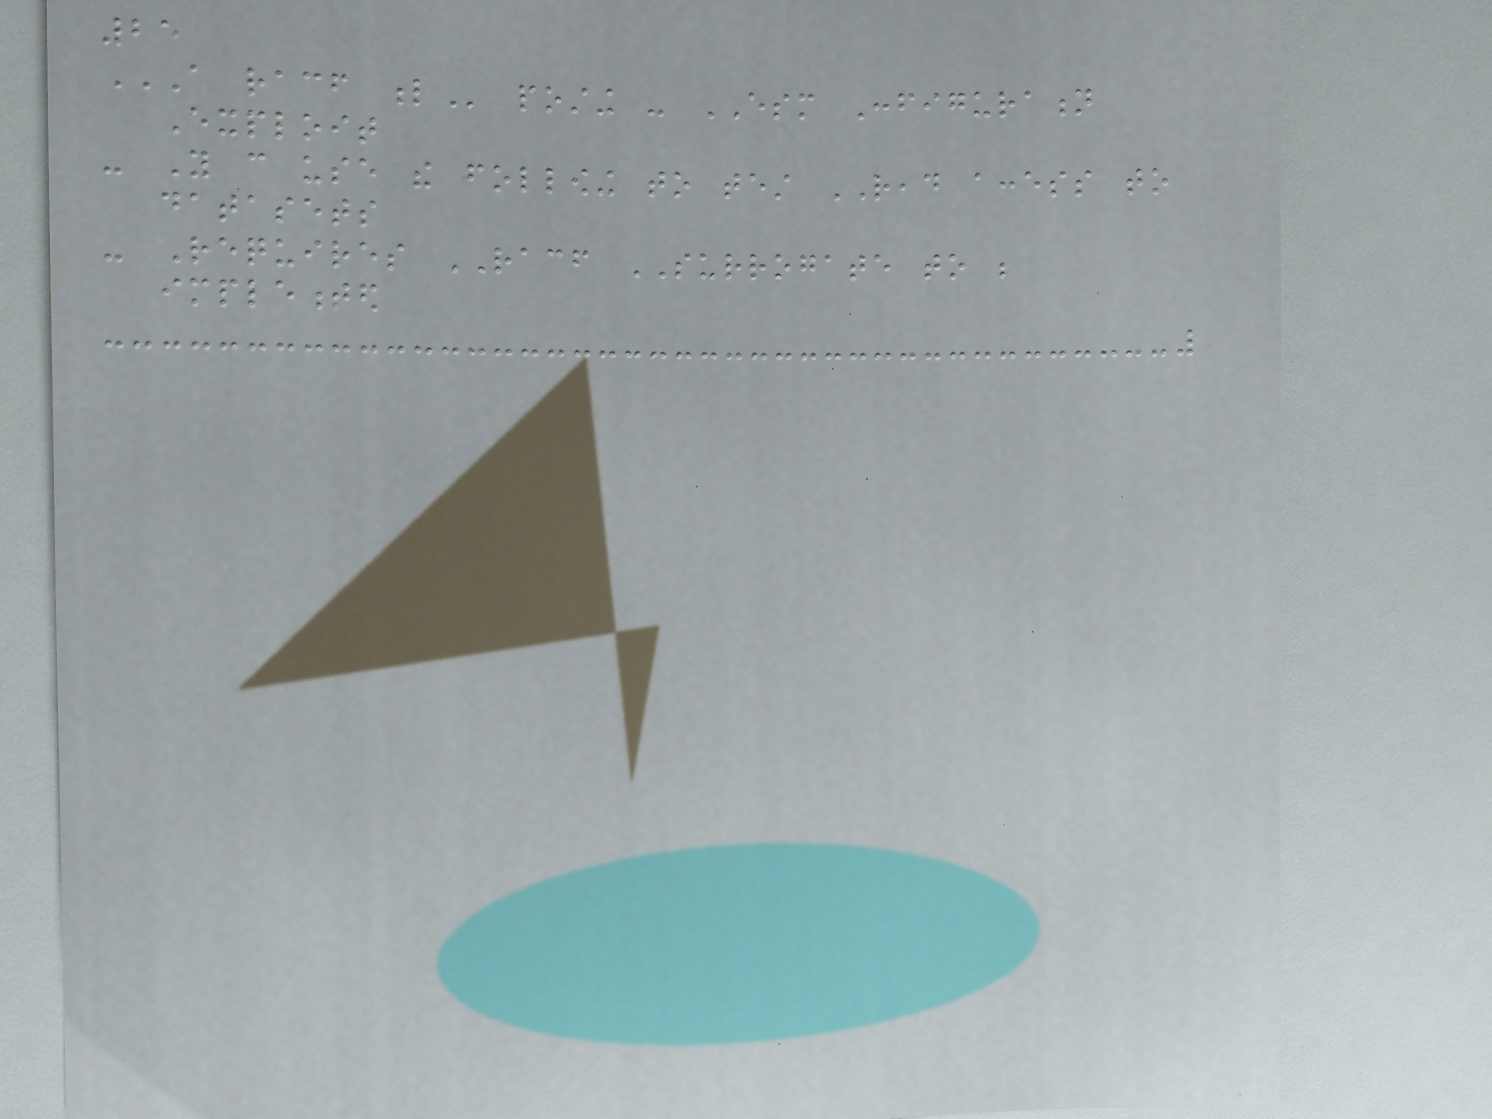25
A RACF L posting - ESM Configuration
Exploit
- You can use the following to test READ access to
datasets
- Requires RACF SURROGATE to be
implemented
